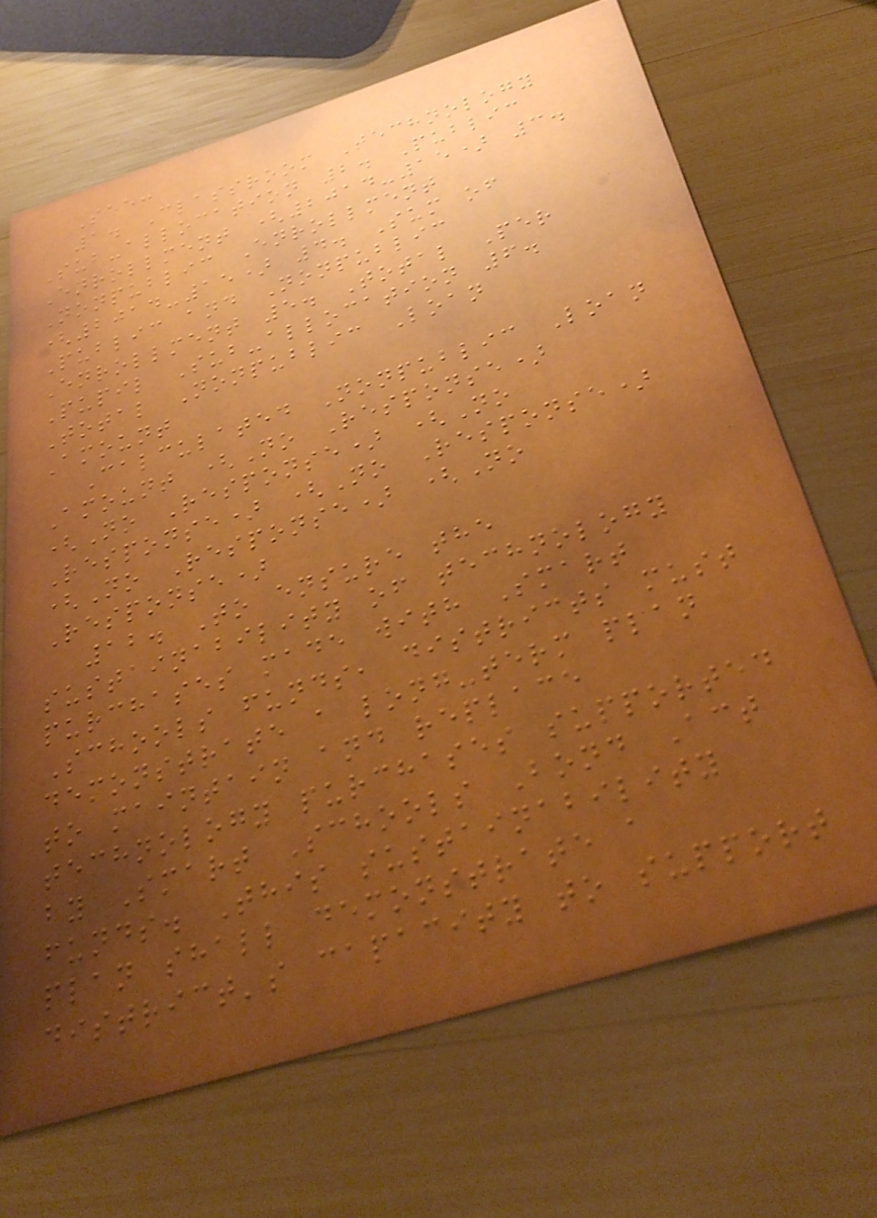See:
1. Classroom Technology
Sub-allocation 2. Public
Enrollment (2014-15) 3.
Nonpublic Enrollment
(2014-15) 4. Sum of
Public and Nonpublic
Enrollment 5. Total Per
Pupil Sub-allocation 6.
Total Nonpublic Loan
Amount
Calculated Nonpublic Loan
Amount (No Response)
(No Response) (No
Response) (No Response)
(No Response) (No
Response)
12. To ensure the
sustainability of technology
purchases made with Smart
Schools funds, districts must
demonstrate a long-term plan
to maintain and replace
technology purchases supported
by Smart Schools Bond Act
funds. This sustainability
plan shall demonstrate a
district's capacity to support
